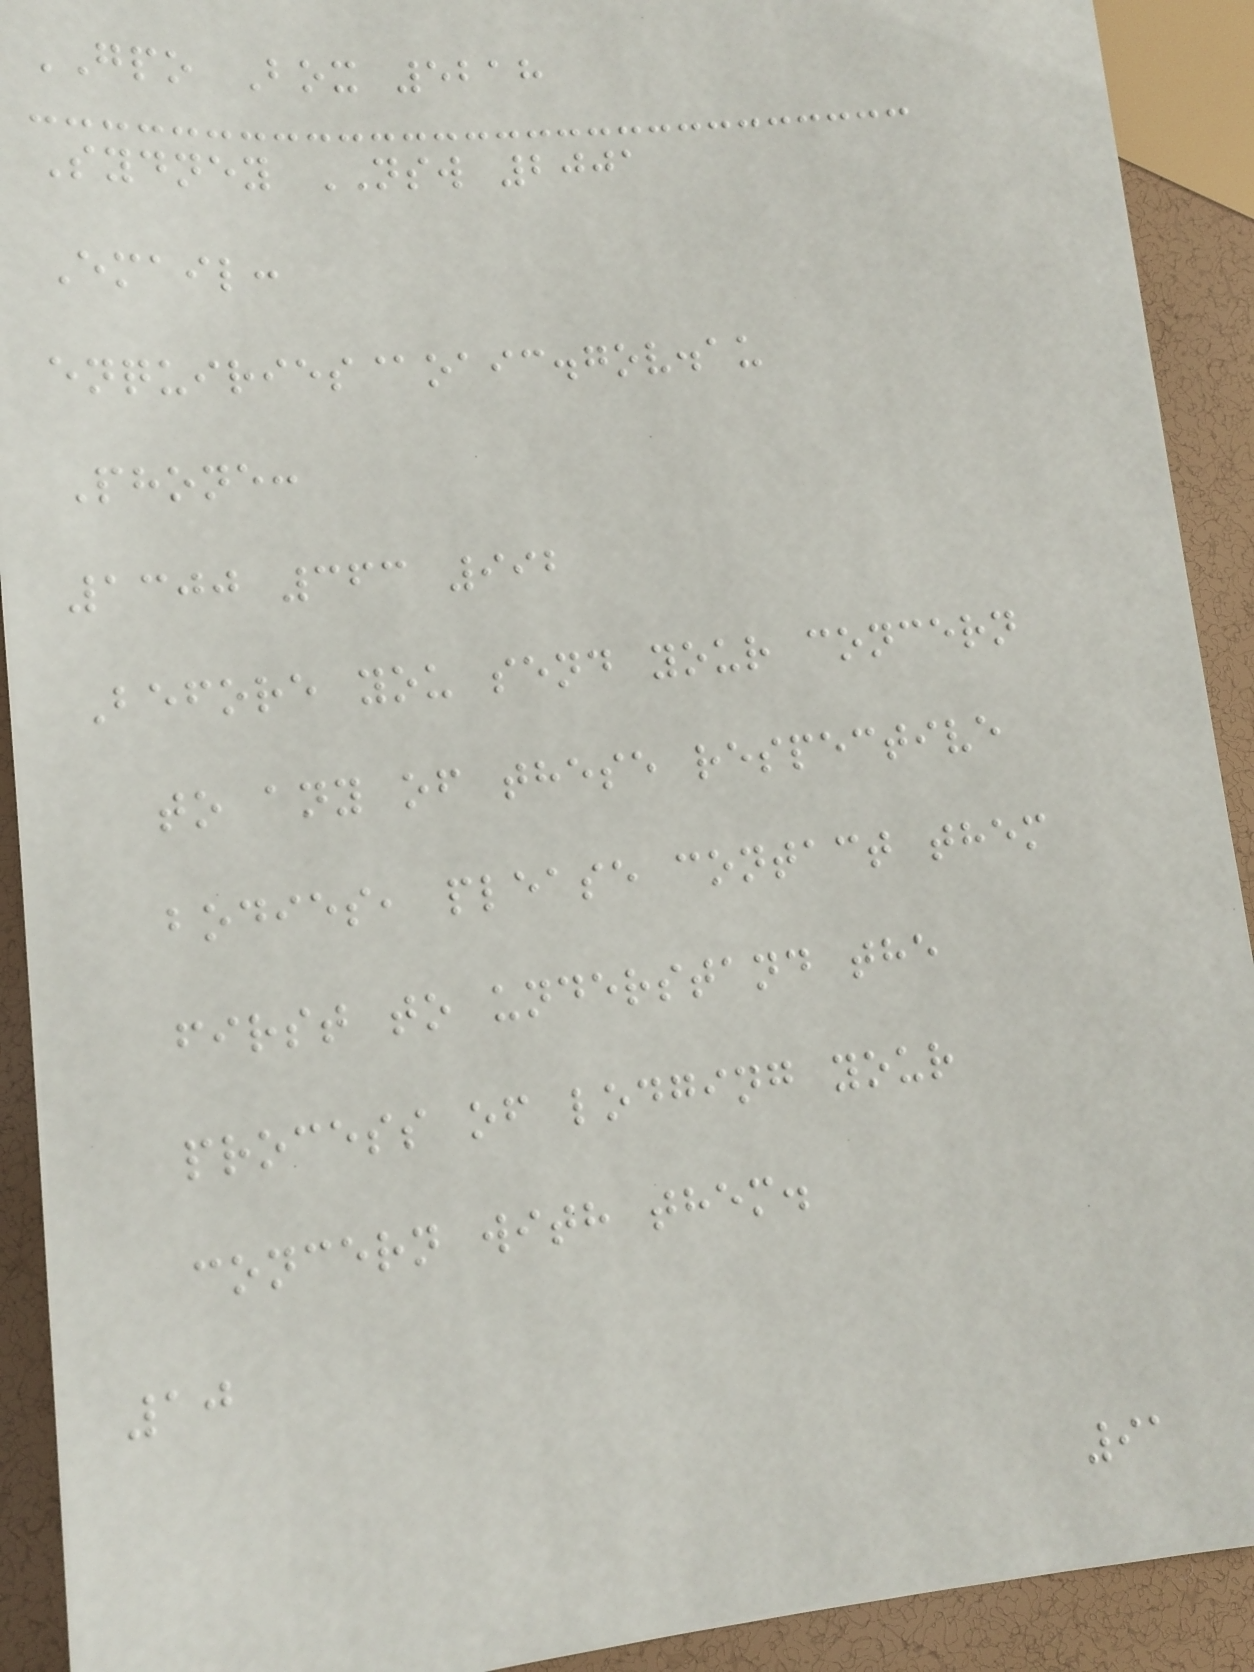GPO Box 5218
Sydney NSW 2001
Email:
enquiries@oaic.gov.au
Phone:
1300 363 992
Before you send your concern
to any of these respective
bodies, please contact them
first to understand the
process of lodging your
concern with them.
10
91
